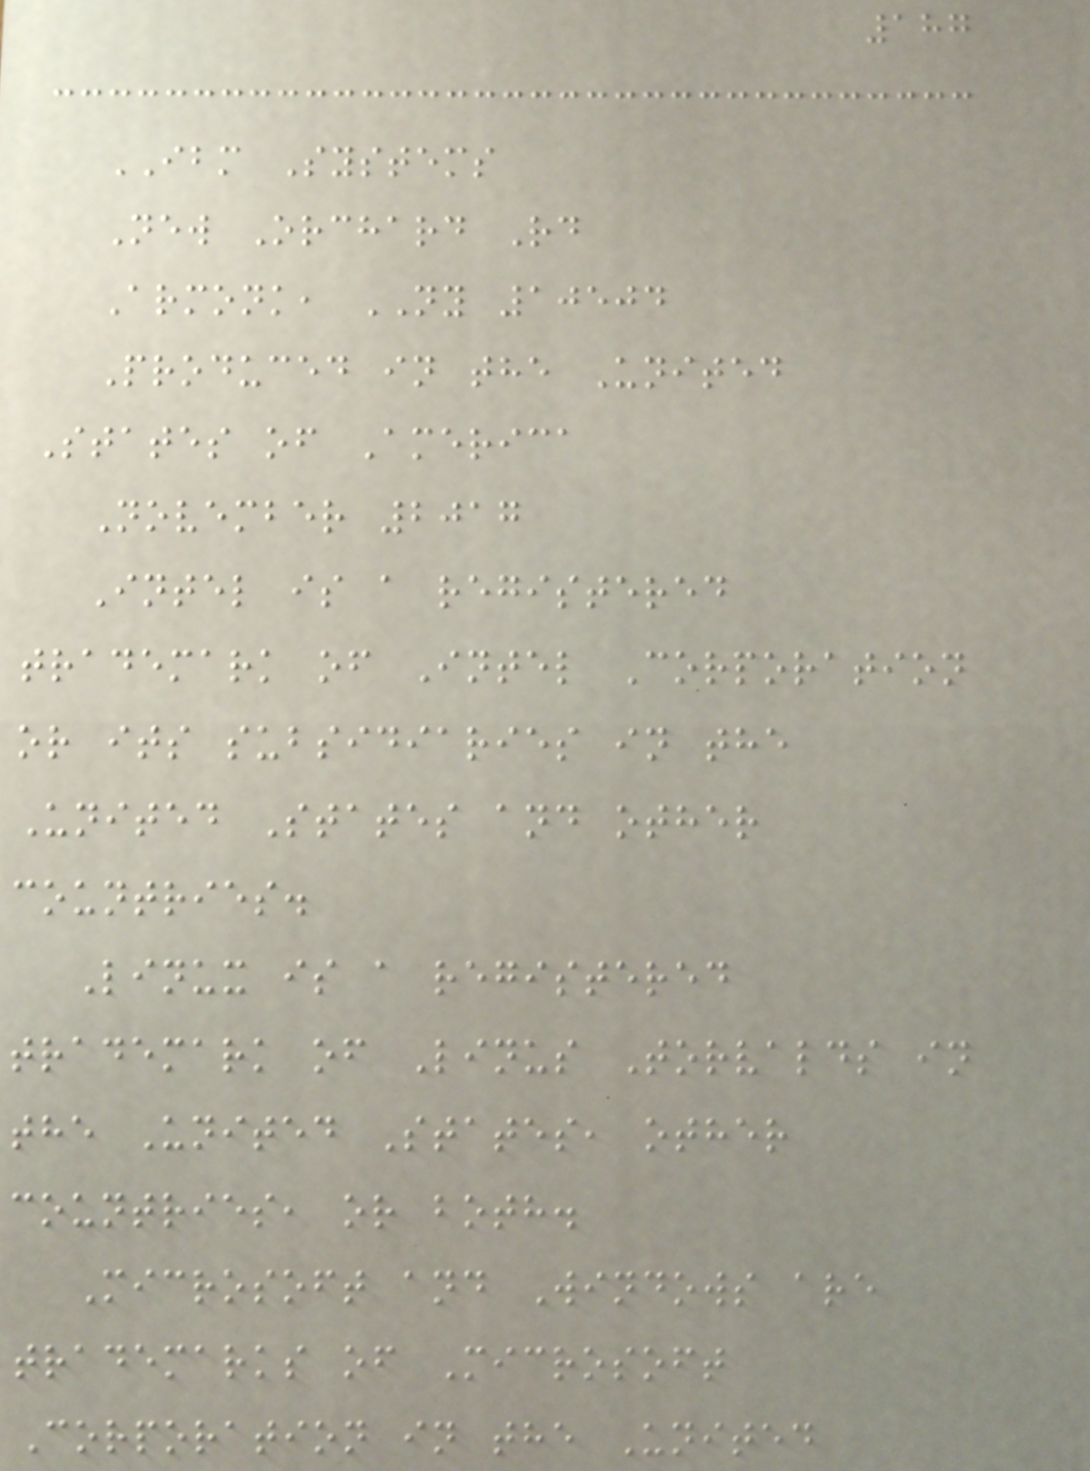187
IBM Systems
New Orchard Rd
Armonk, NY 10504
Produced in the United
States of America
November 2017
Intel is a registered
trademark of Intel Corporation
or its subsidiaries in the
United States and other
countries.
Linux is a registered
trademark of Linus Torvalds in
the United States, other
countries, or both.
Microsoft and Windows are
trademarks of Microsoft
Corporation in the United
